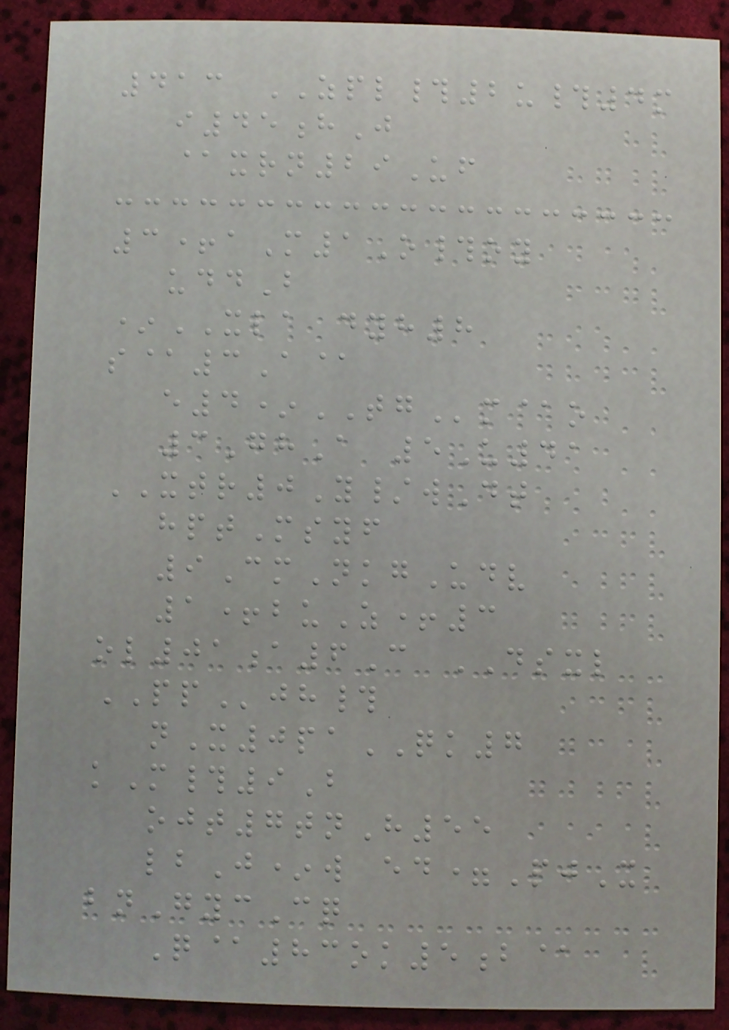413 ZPL#2u#4m
i45hJ
@xrn29Uf
3+aM1O#oy
uddB
*XLA dyh8
s@3A@
e4*TGm@o
3GhA 5U41
XTR0Y/wDt
hptMsyf
9CmNkgUdv
1+buZ+3
ol01a6C DSXL
PPjh#
nX0paQK7
kM#9B
ojt7tnH55
lbJ*w ed=PjX
bnGycCq
Q@83ok5b@
